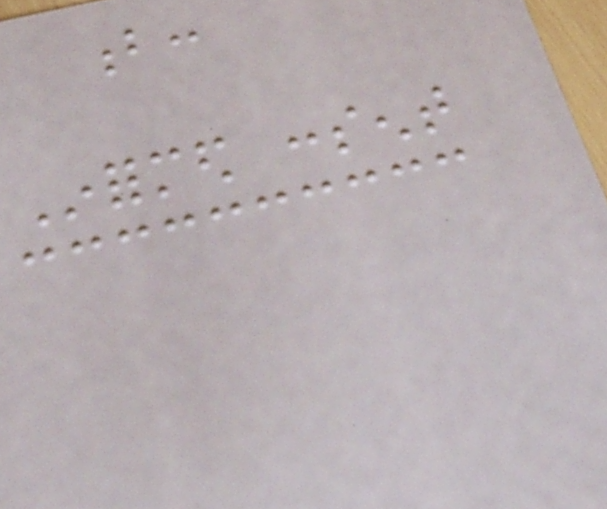b:
Informed consent
